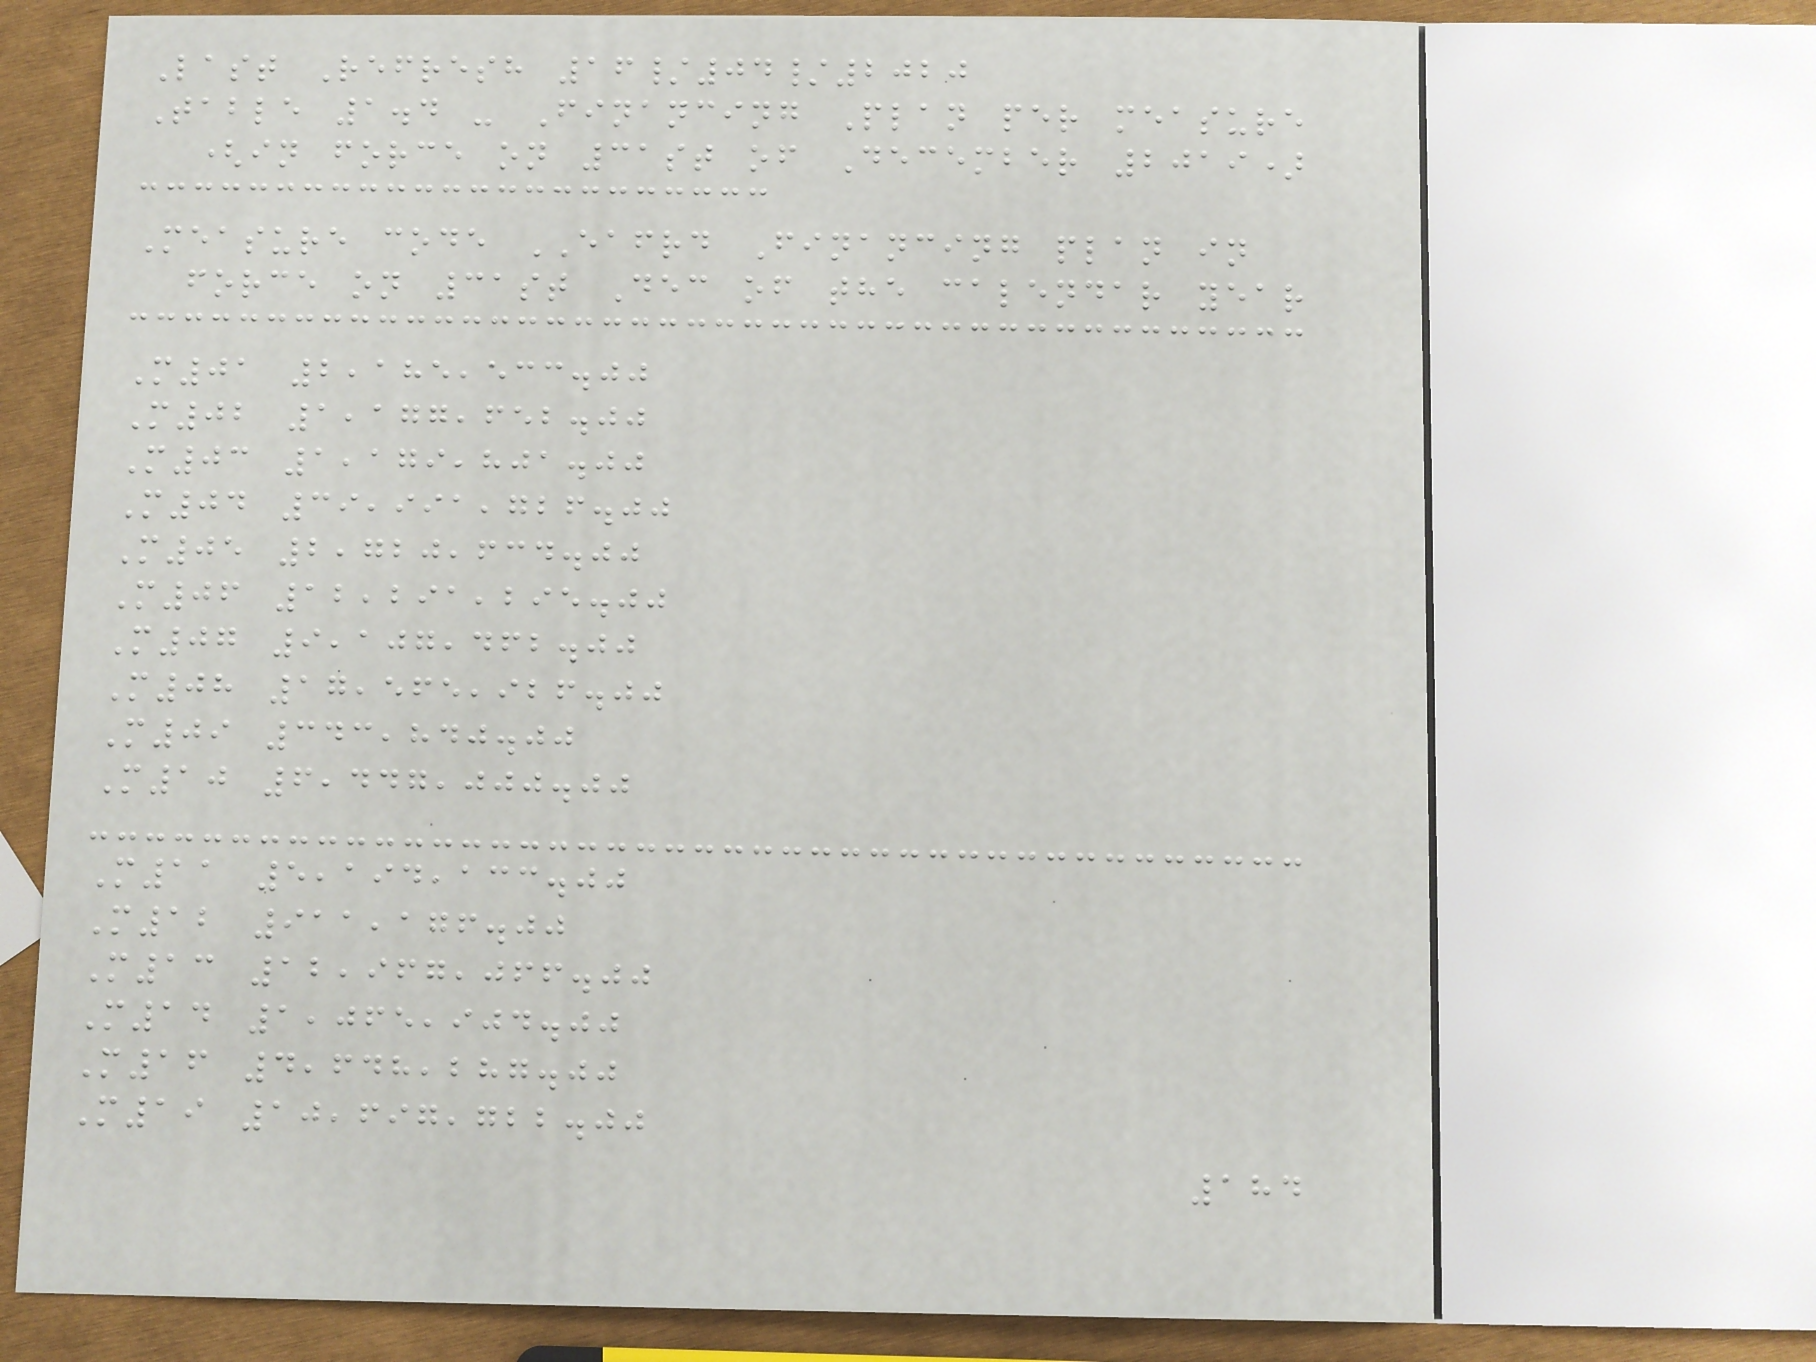Last Refresh 16/04/2020
Table 1.4 - Financing Plan per measure
(in force on 31st of December 2019)
Measure code EAFRD Financing plan in
force on 31st Dec of the calendar year
M01 2,185,533.00
M02 1,177,652.00
M03 1,179,801.00
M04 39,991,726.00
M05 2,720,634.00
M06 12,291,295.00
M07 9,107,462.00
M08 17,565,926.00
M09 343,840.00
M10 6,447,000.00
M11 5,194,133.00
M12 911,176.00
M13 12,967,066.00
M14 1,065,904.00
M16 4,648,287.00
M19 10,697,722.00
184
